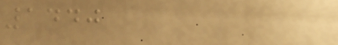1440
